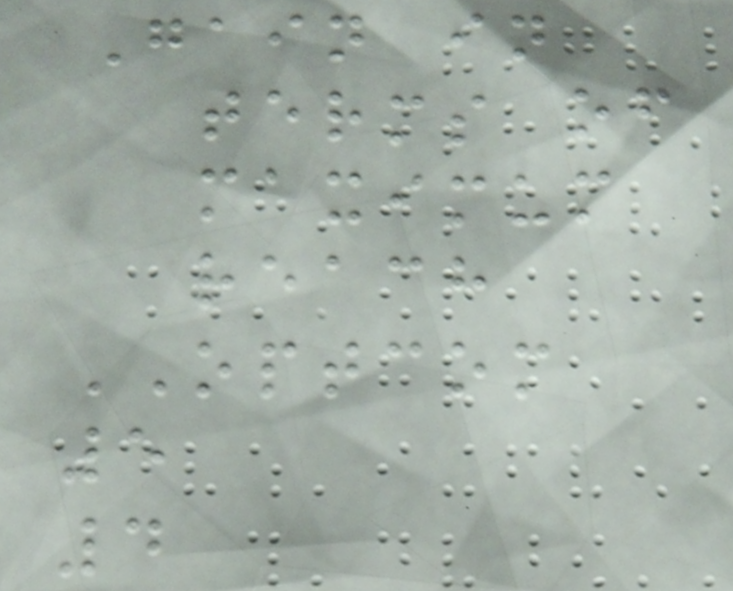Gain in
terms of
maximum
reach
OPTCOM
5
4
